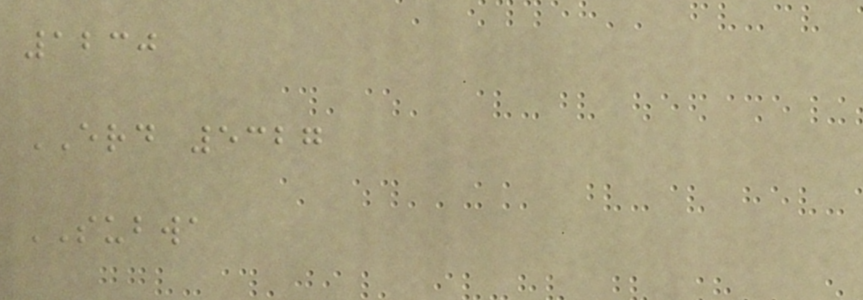1230
ERD 5327
SUBWA
